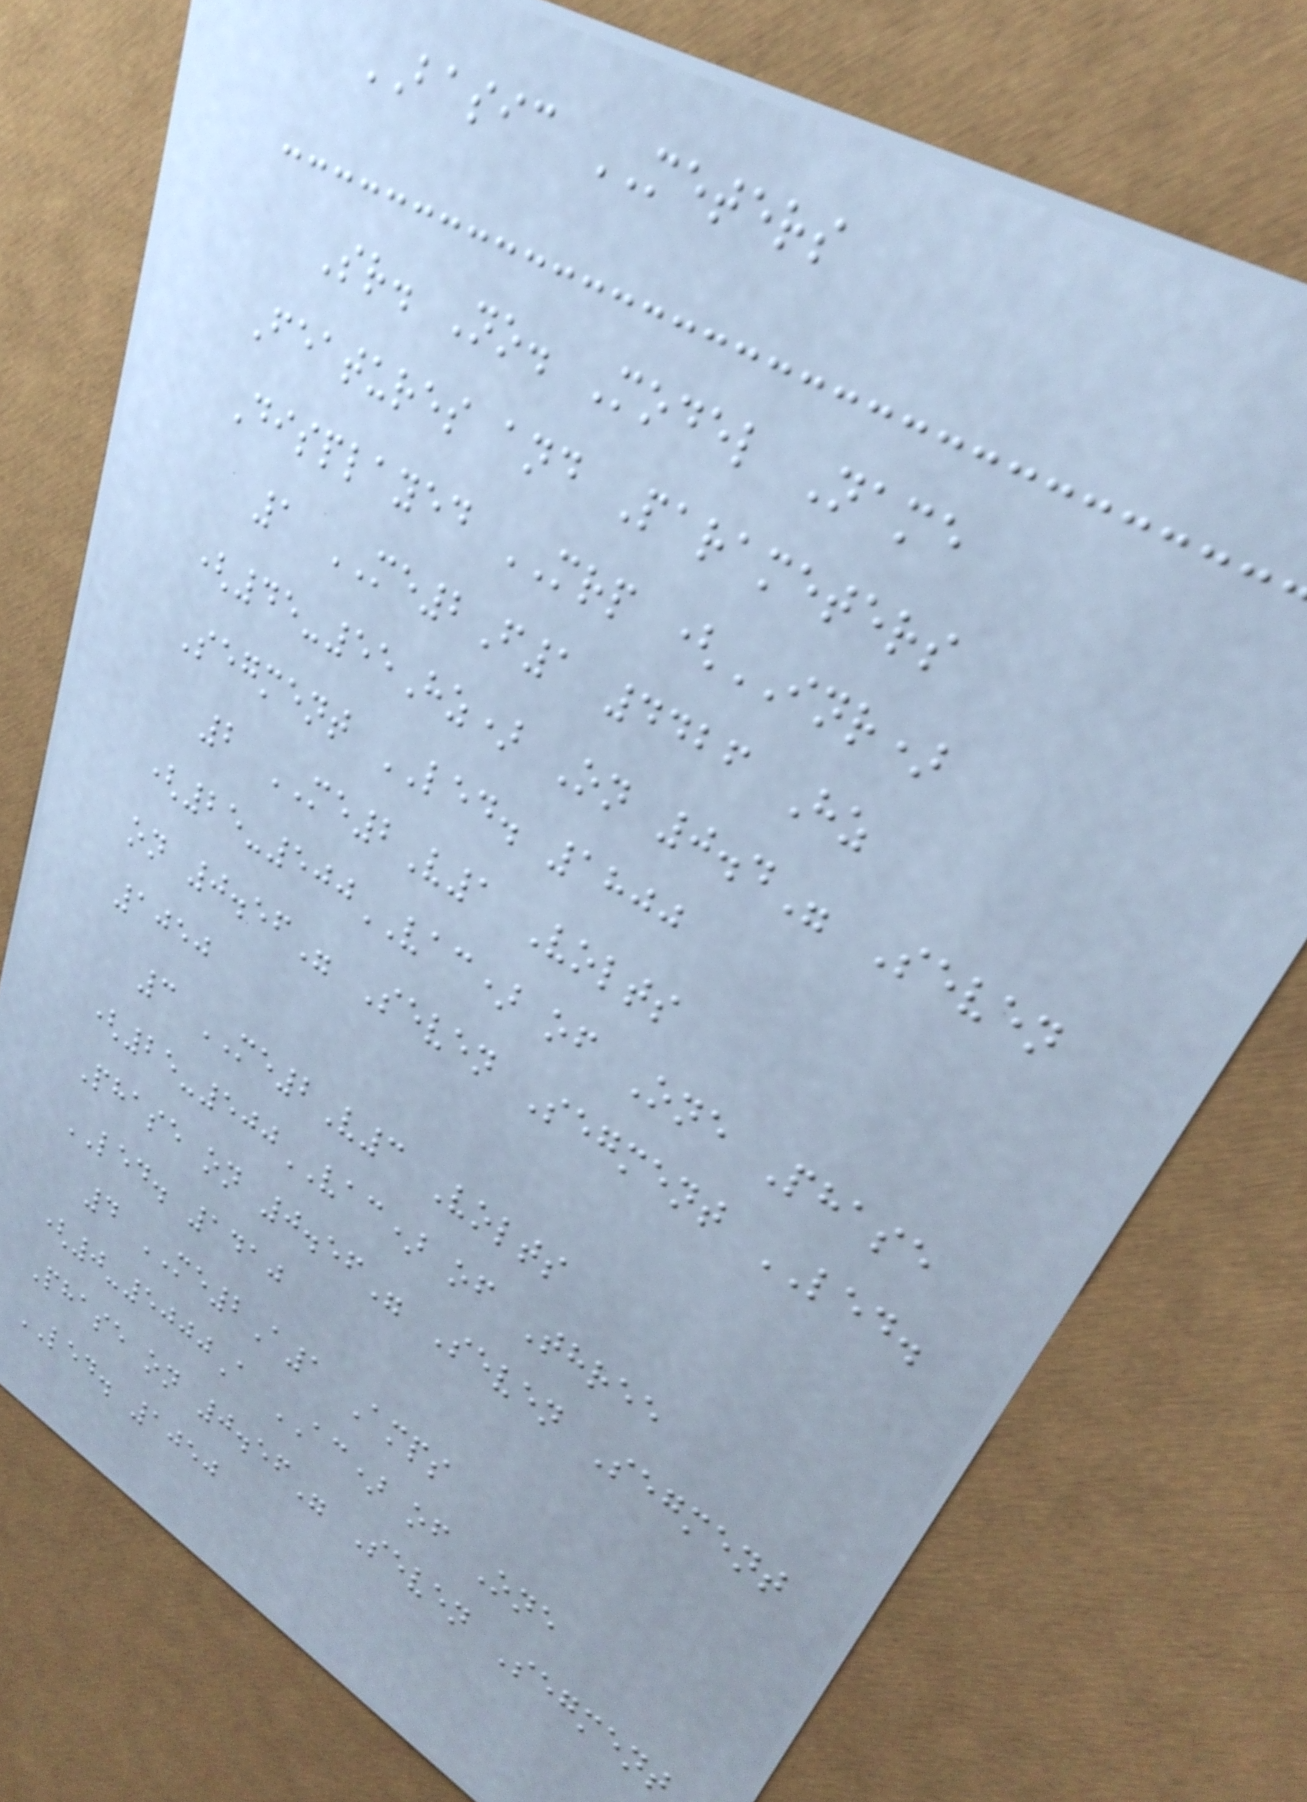BASIC METERS
Sr. No. Model Name
Features and Parameters
Displayed MRP (INR)
1 ME2F1 4426 Hz
(45-55Hz) On 0.4" Seven
Segment LED. 1800
2 ME2V1 Volts
(25-500VAC) of One Phase
on 0.56" Seven Segment LED.
1050
3 ME2V3 Volts
(25-500VAC) of Three
Phase on 0.56" Seven Segment
LED. 1410
4 ME2A1 Amps
(0-5000A AC) of One
Phase on 0.56" Seven Segment
LED. 1050
